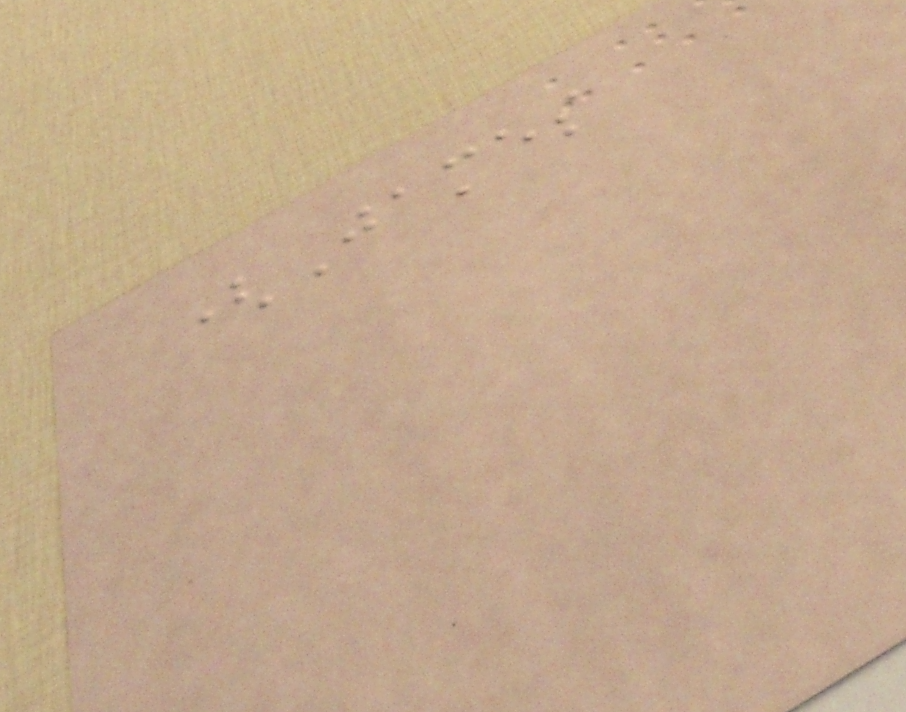(James
